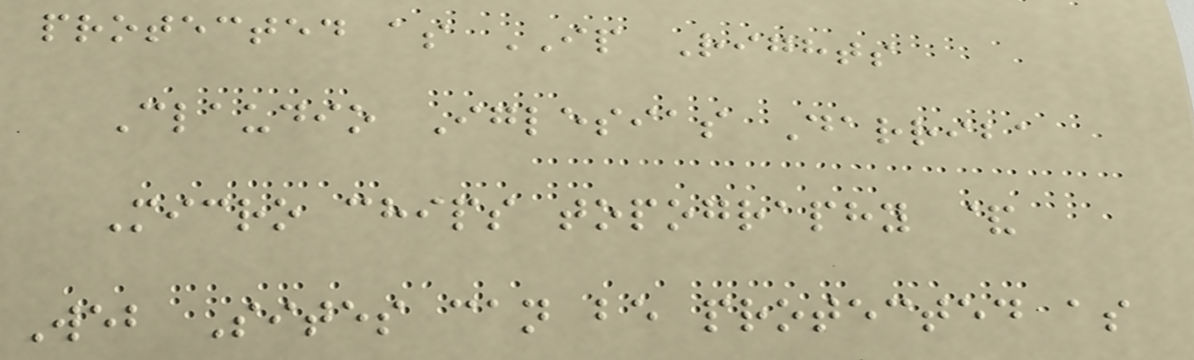protected as IP Rights
Claudio Iglesias Darriba
Micro chips topography &
Web Sites can be protected as
